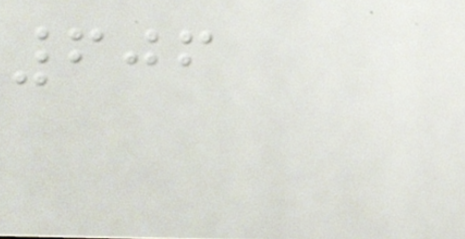606
